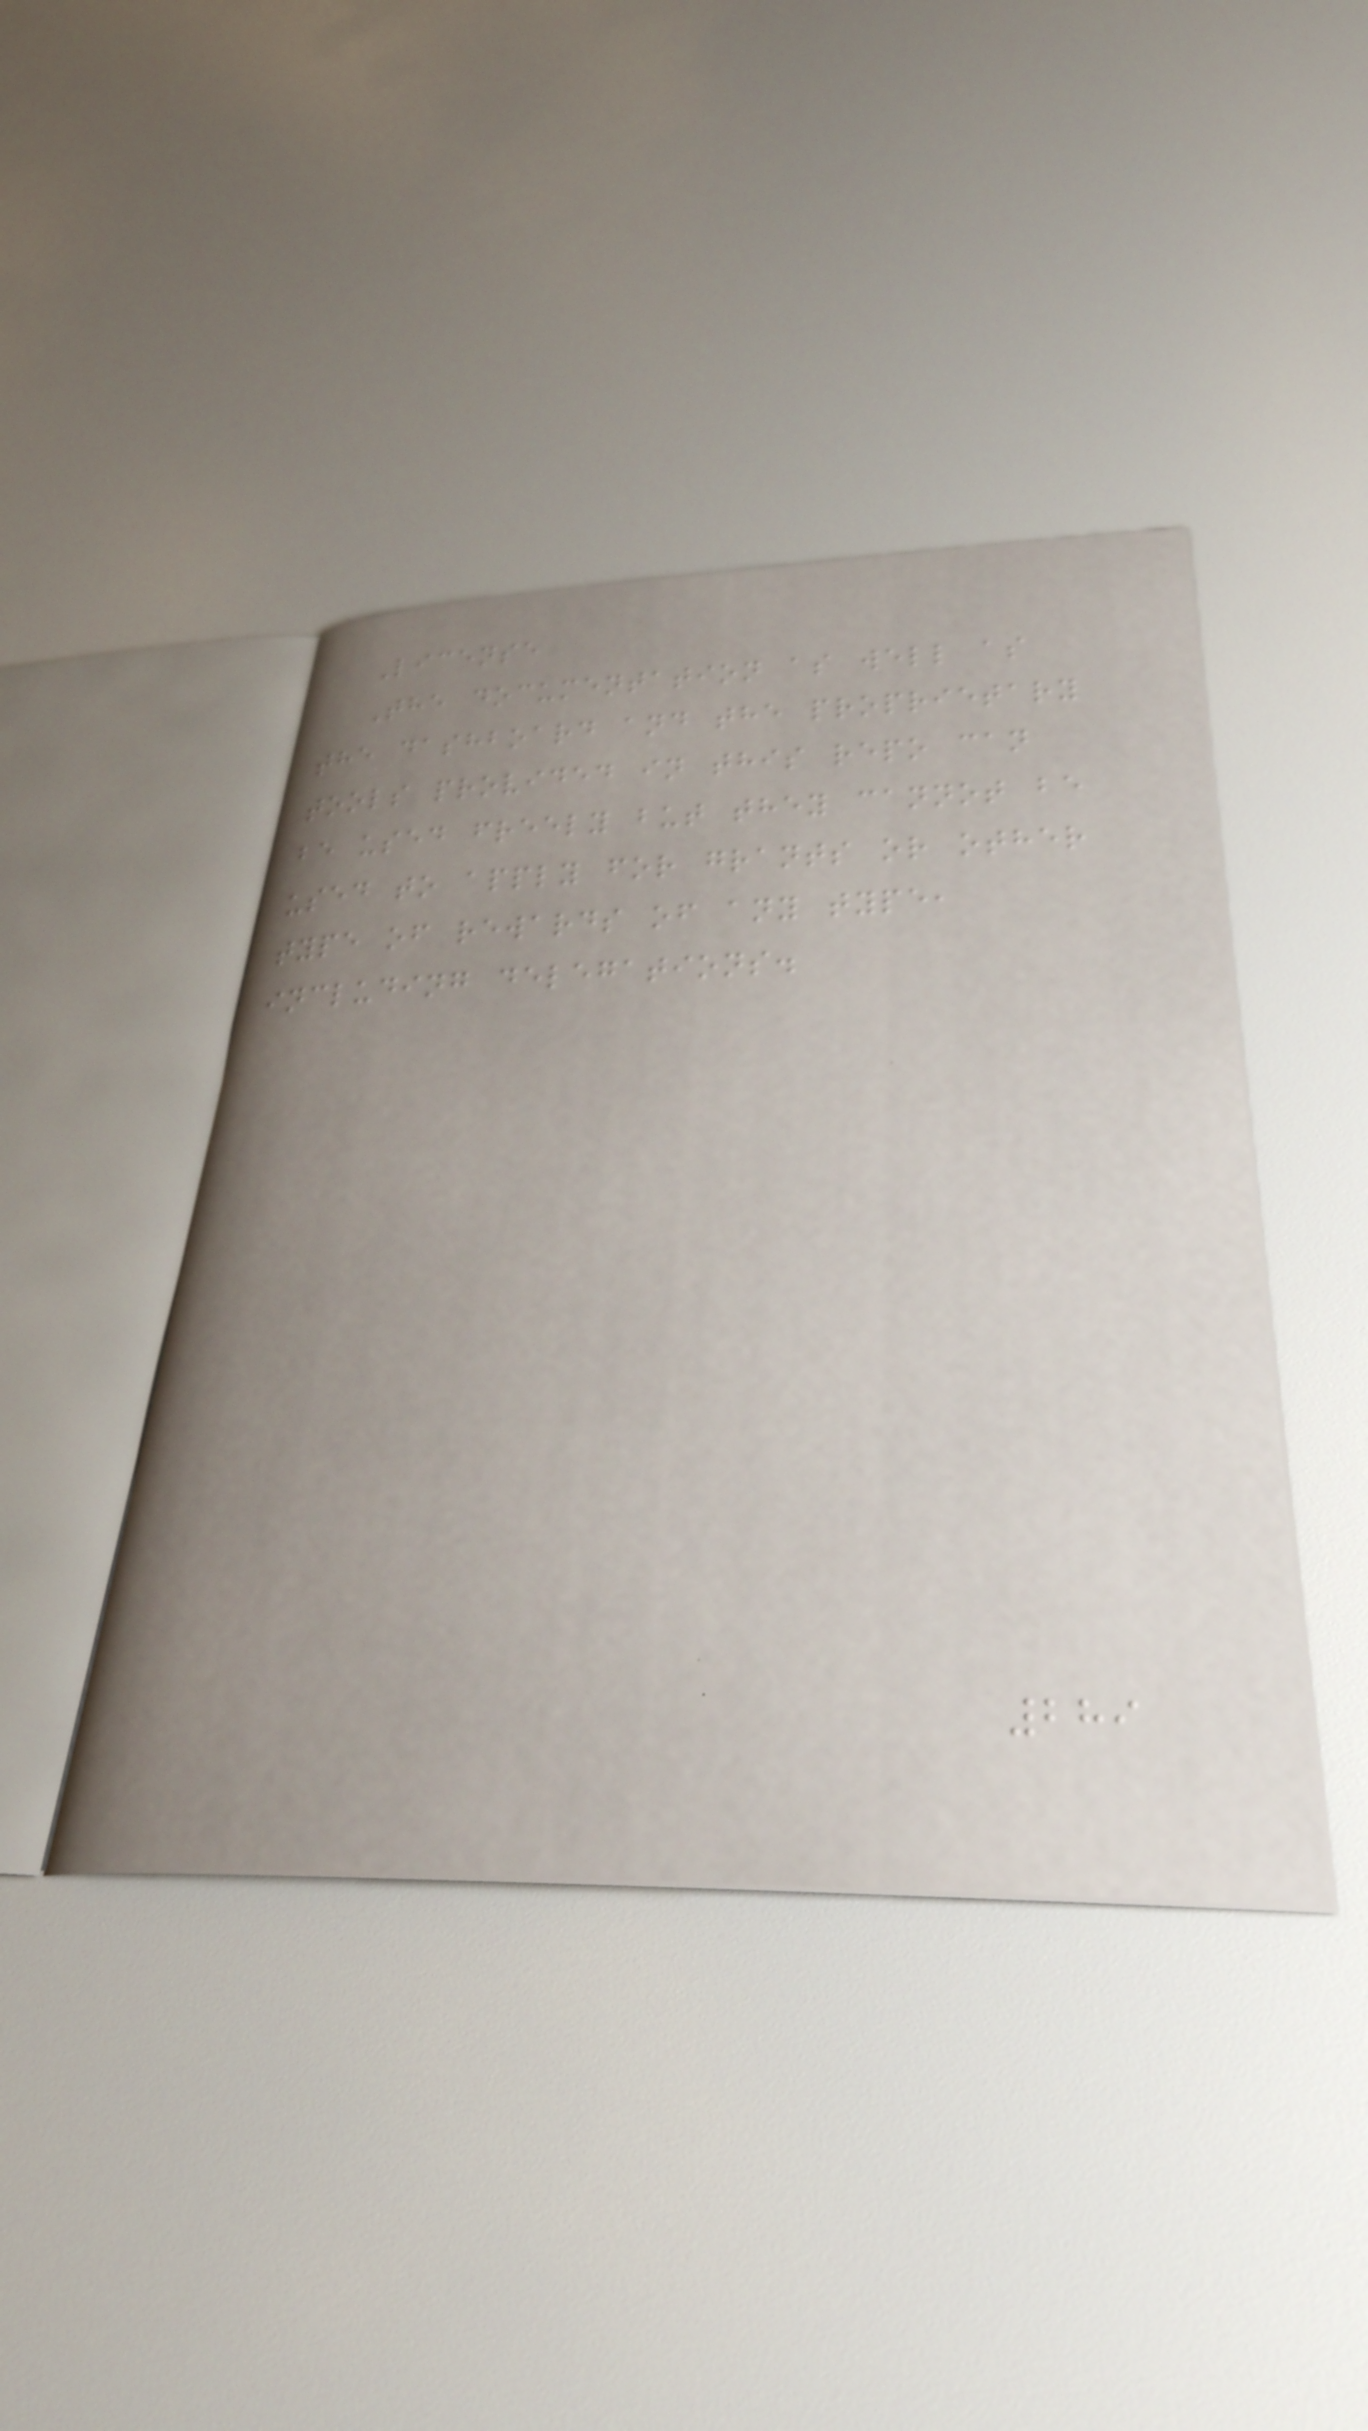License
The documentation as well as
the dashboard and the proprietary
tools provided in this repo can
be used freely but they cannot be
used to apply for grants or other
type of rewards of any type,
including delegations.
289
